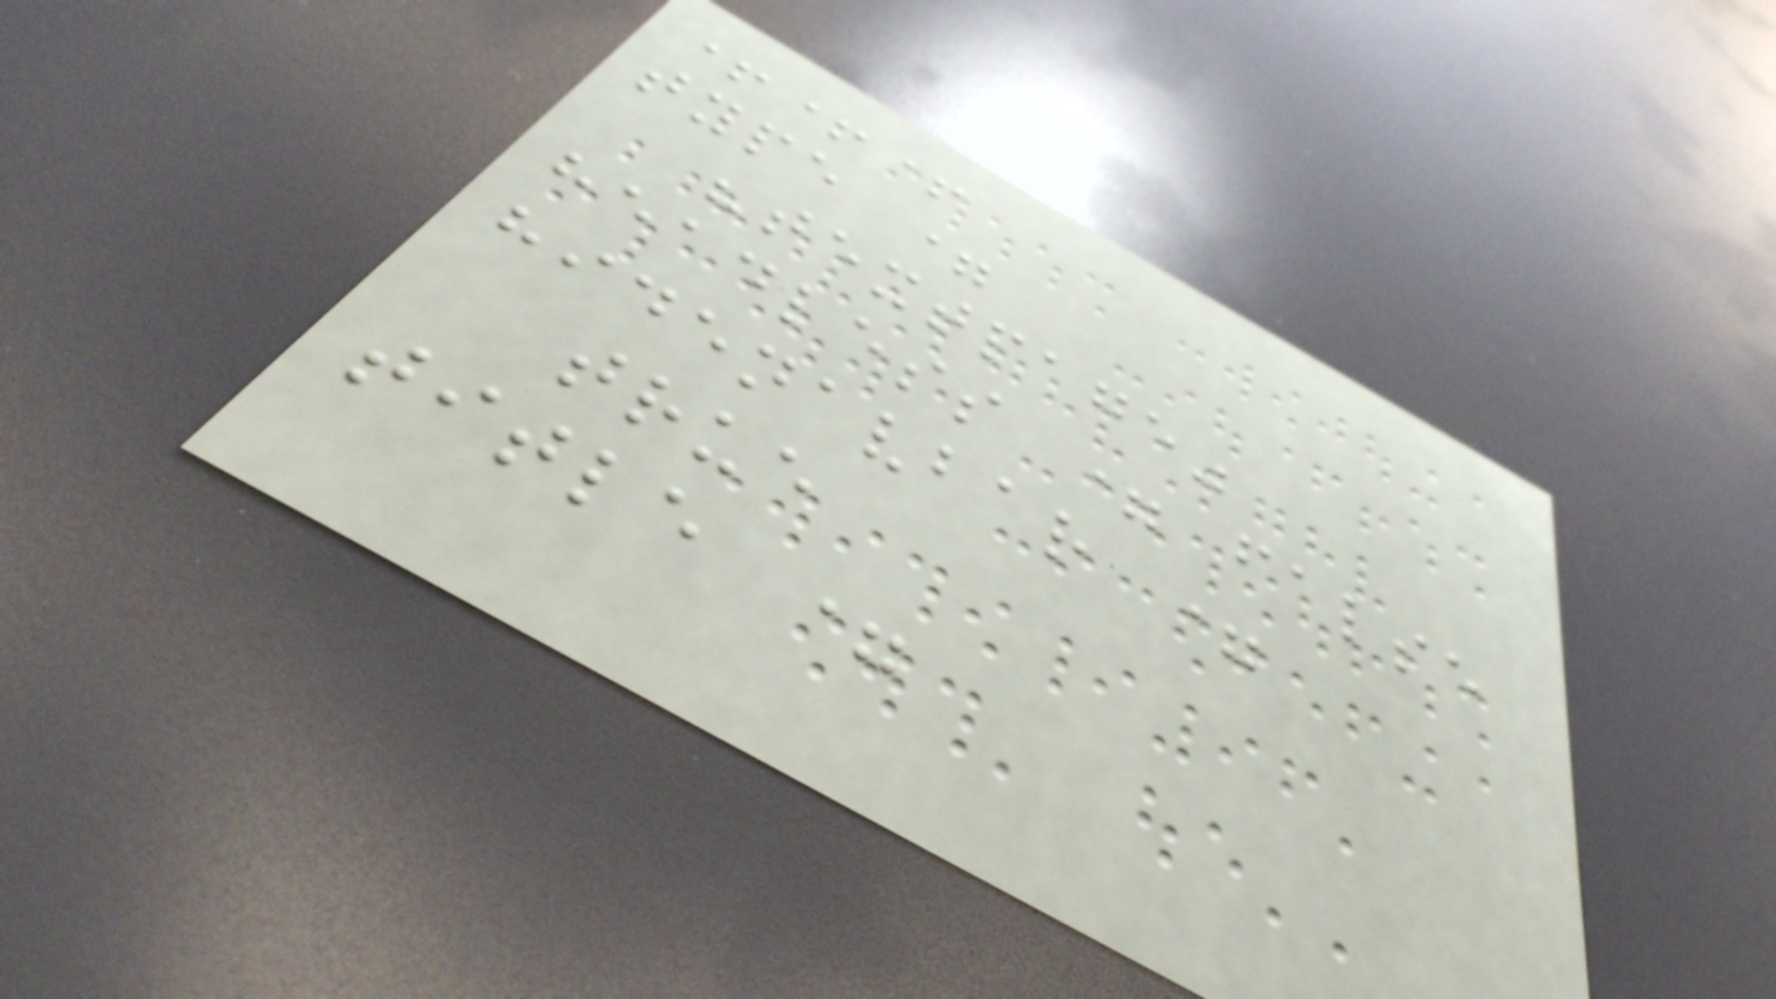+++
type =
"textpage"
headless = false
hidenavbar =
true
title =
